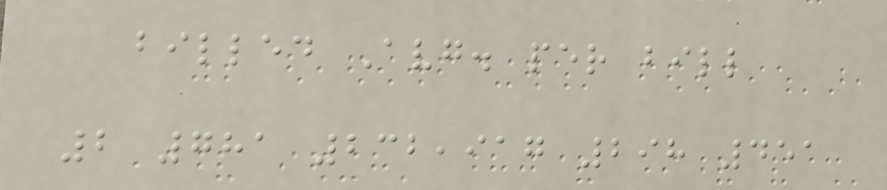billed Avg. per bill
2 781 232,917 298 451
